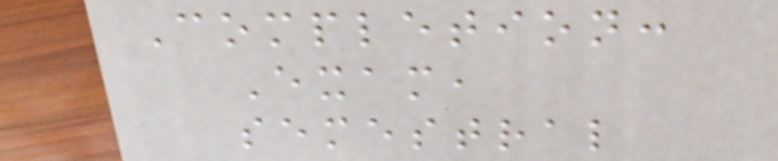Completion:
Exam,
semestral
